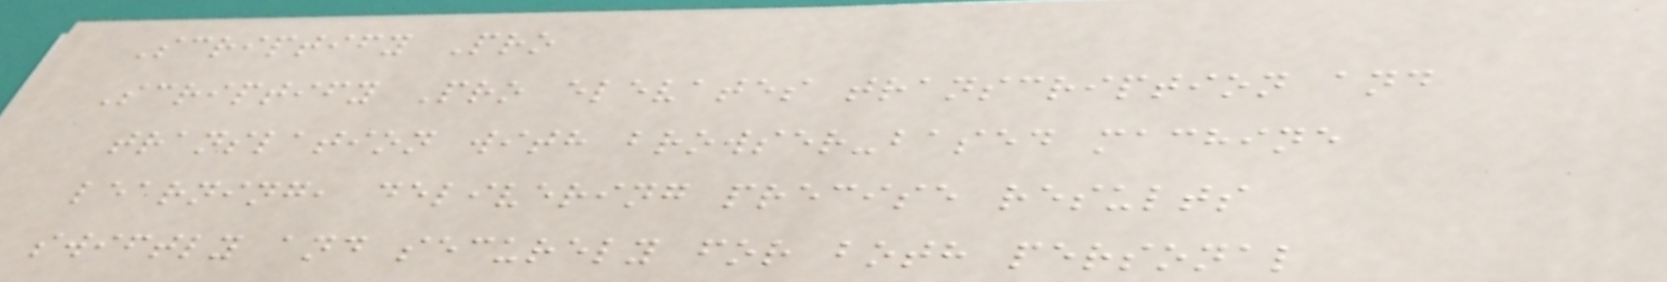Scriptify Pro
Scriptify Pro elevates transcription and
translation with browser-based machine
learning, delivering precise results
swiftly and securely for both personal
